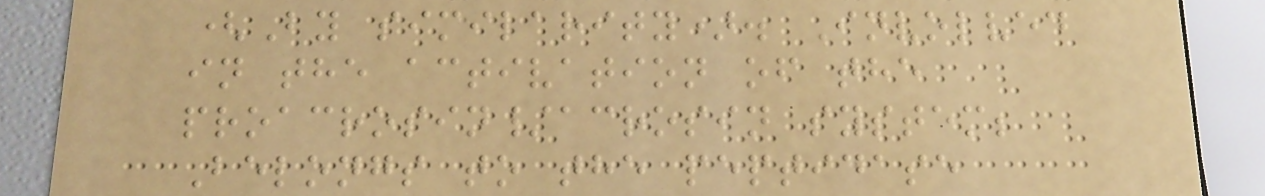(By similarity). Involved
in the activation of the
proacrosin/acrosin system;
Belongs to the peptidase
